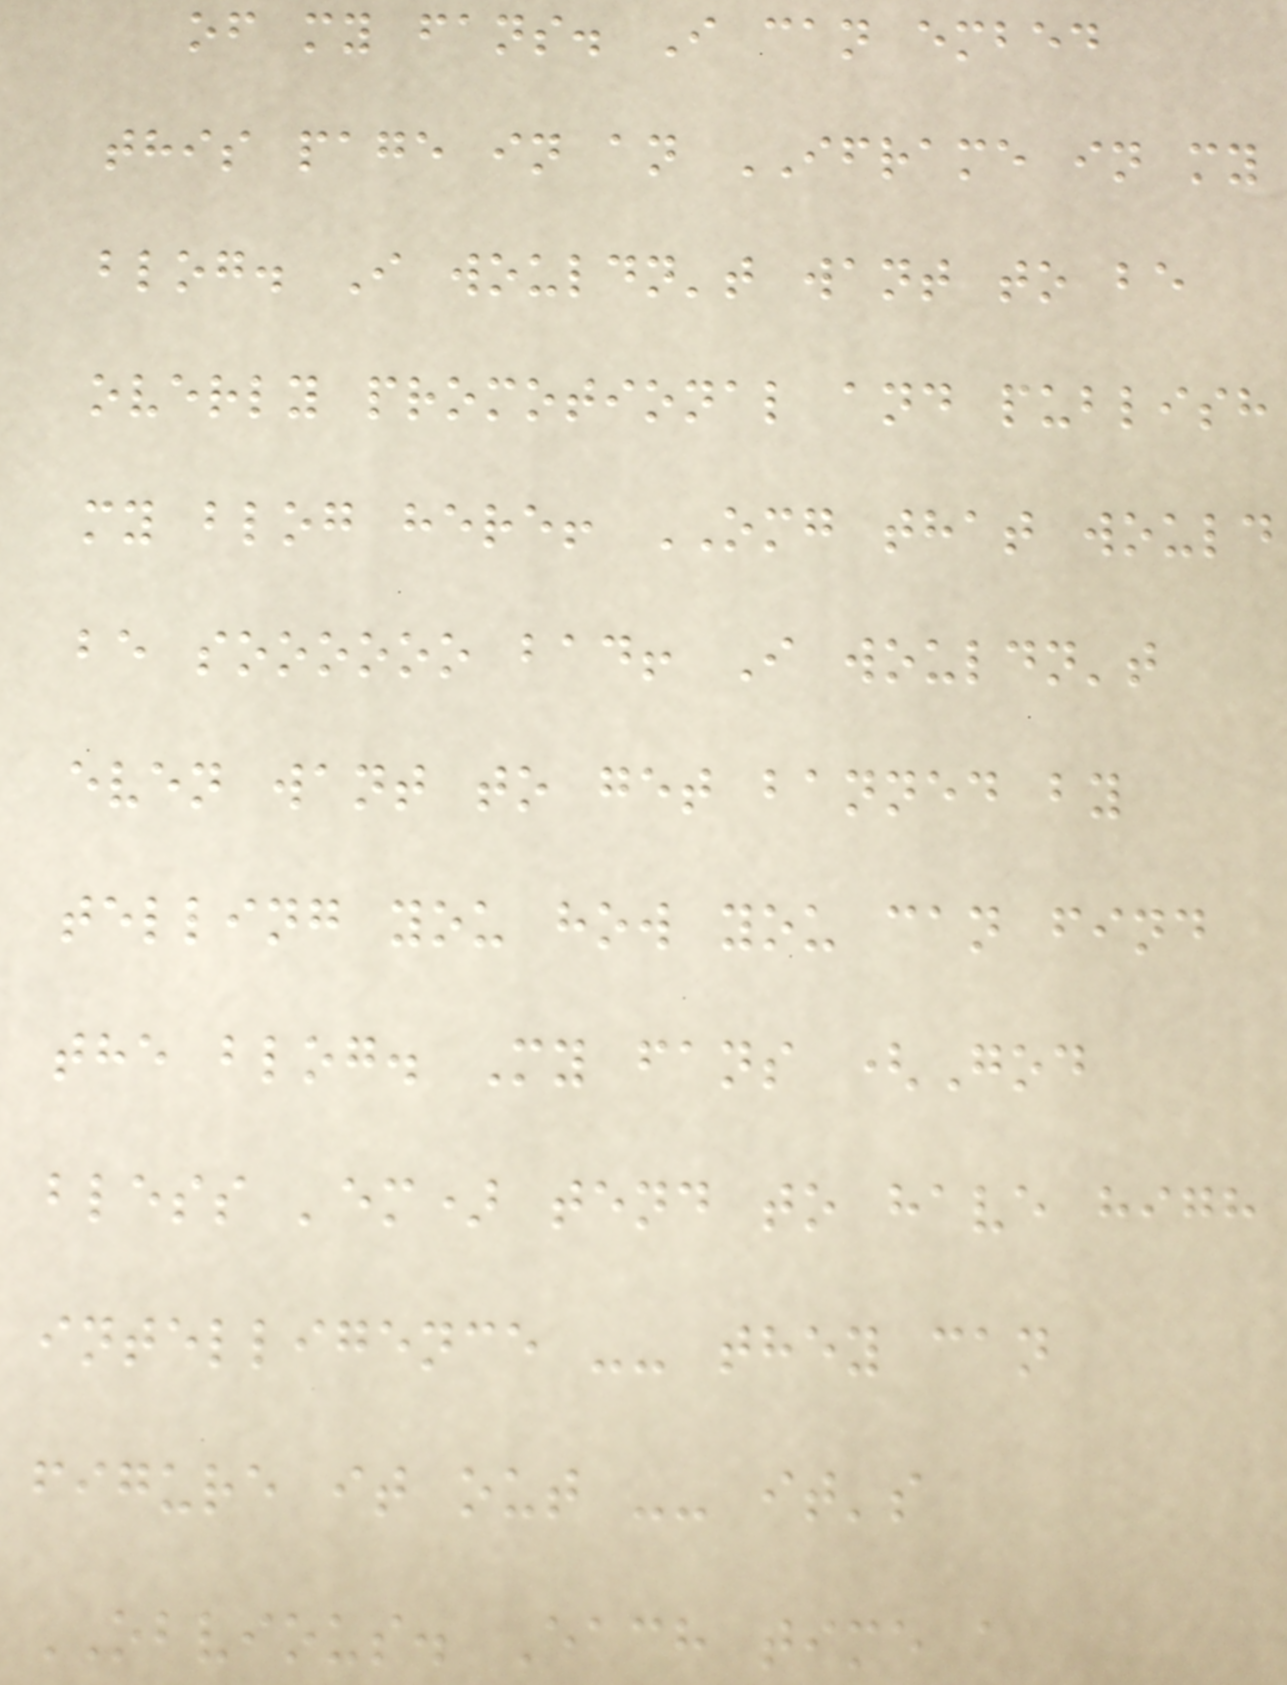of my fans. I can embed
this page in an IFRAME in my
blog. I wouldn't want to be
overly promotional and publish
my blog here! OMG that would
be soooooo bad! I wouldn't
even want to get banned by
telling you how you can find
the blog. My fans (God
bless 'em) tend to have high
intelligence -- they can
figure it out -- it's
OBVIOUS. Each time a
